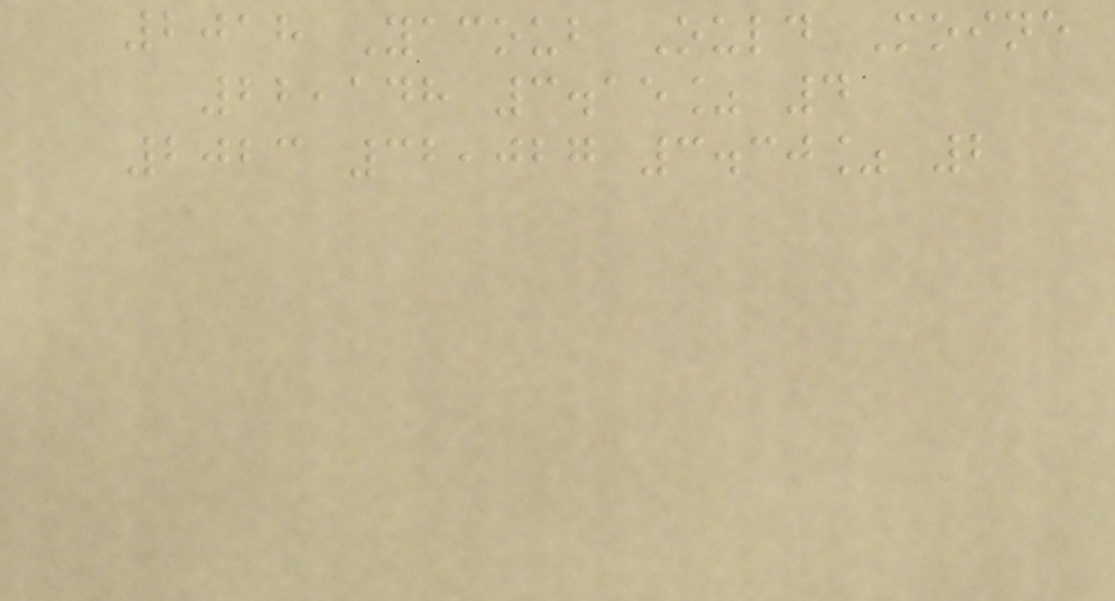2018 Yacoub Ould Moine
22,148 3.15% 4
2023 32,027 3.30% 2
